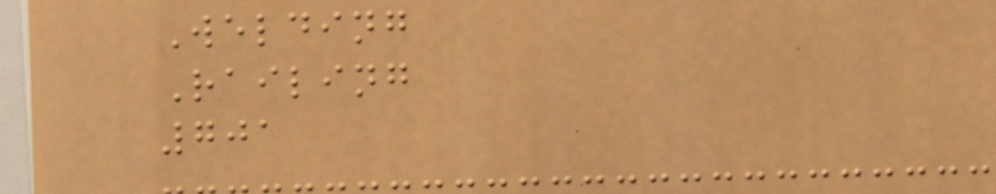Welding
Railing
701
